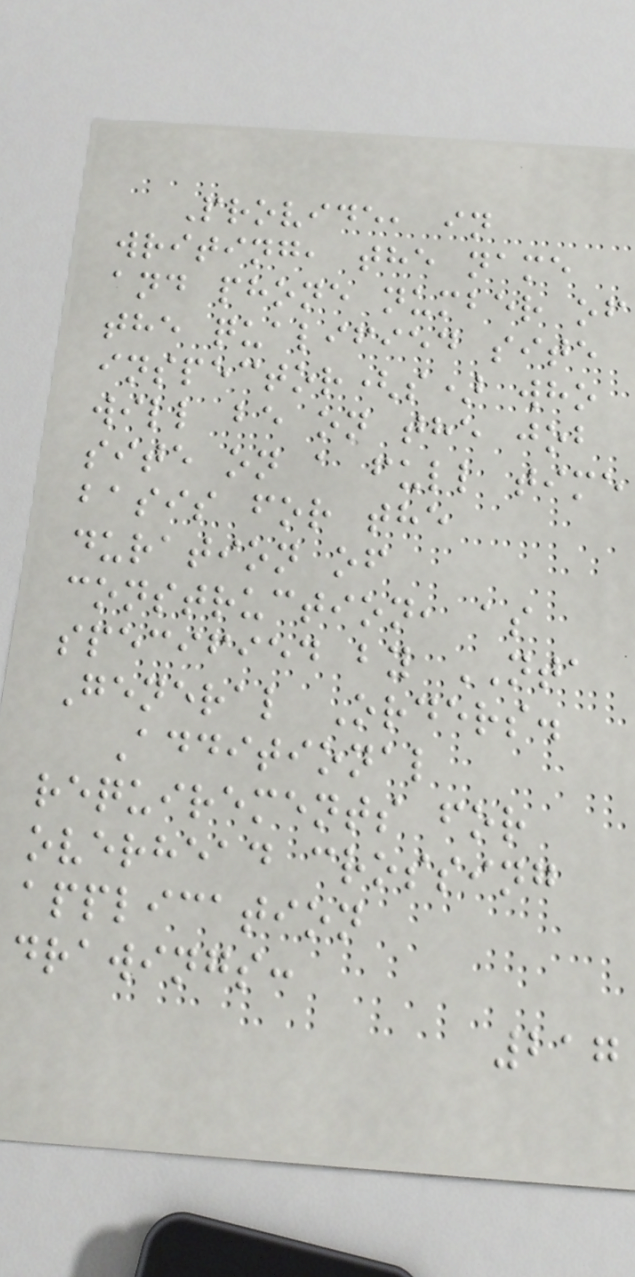Provide, in
writing, the name
and phone number of
the qualified site
inspector(s) who
will be on the job
site on a full time
basis for the
duration of
construction, as
specified by NTA
General Orders.
Additional
requirements for
overhead crossing
application
drawings:
217
